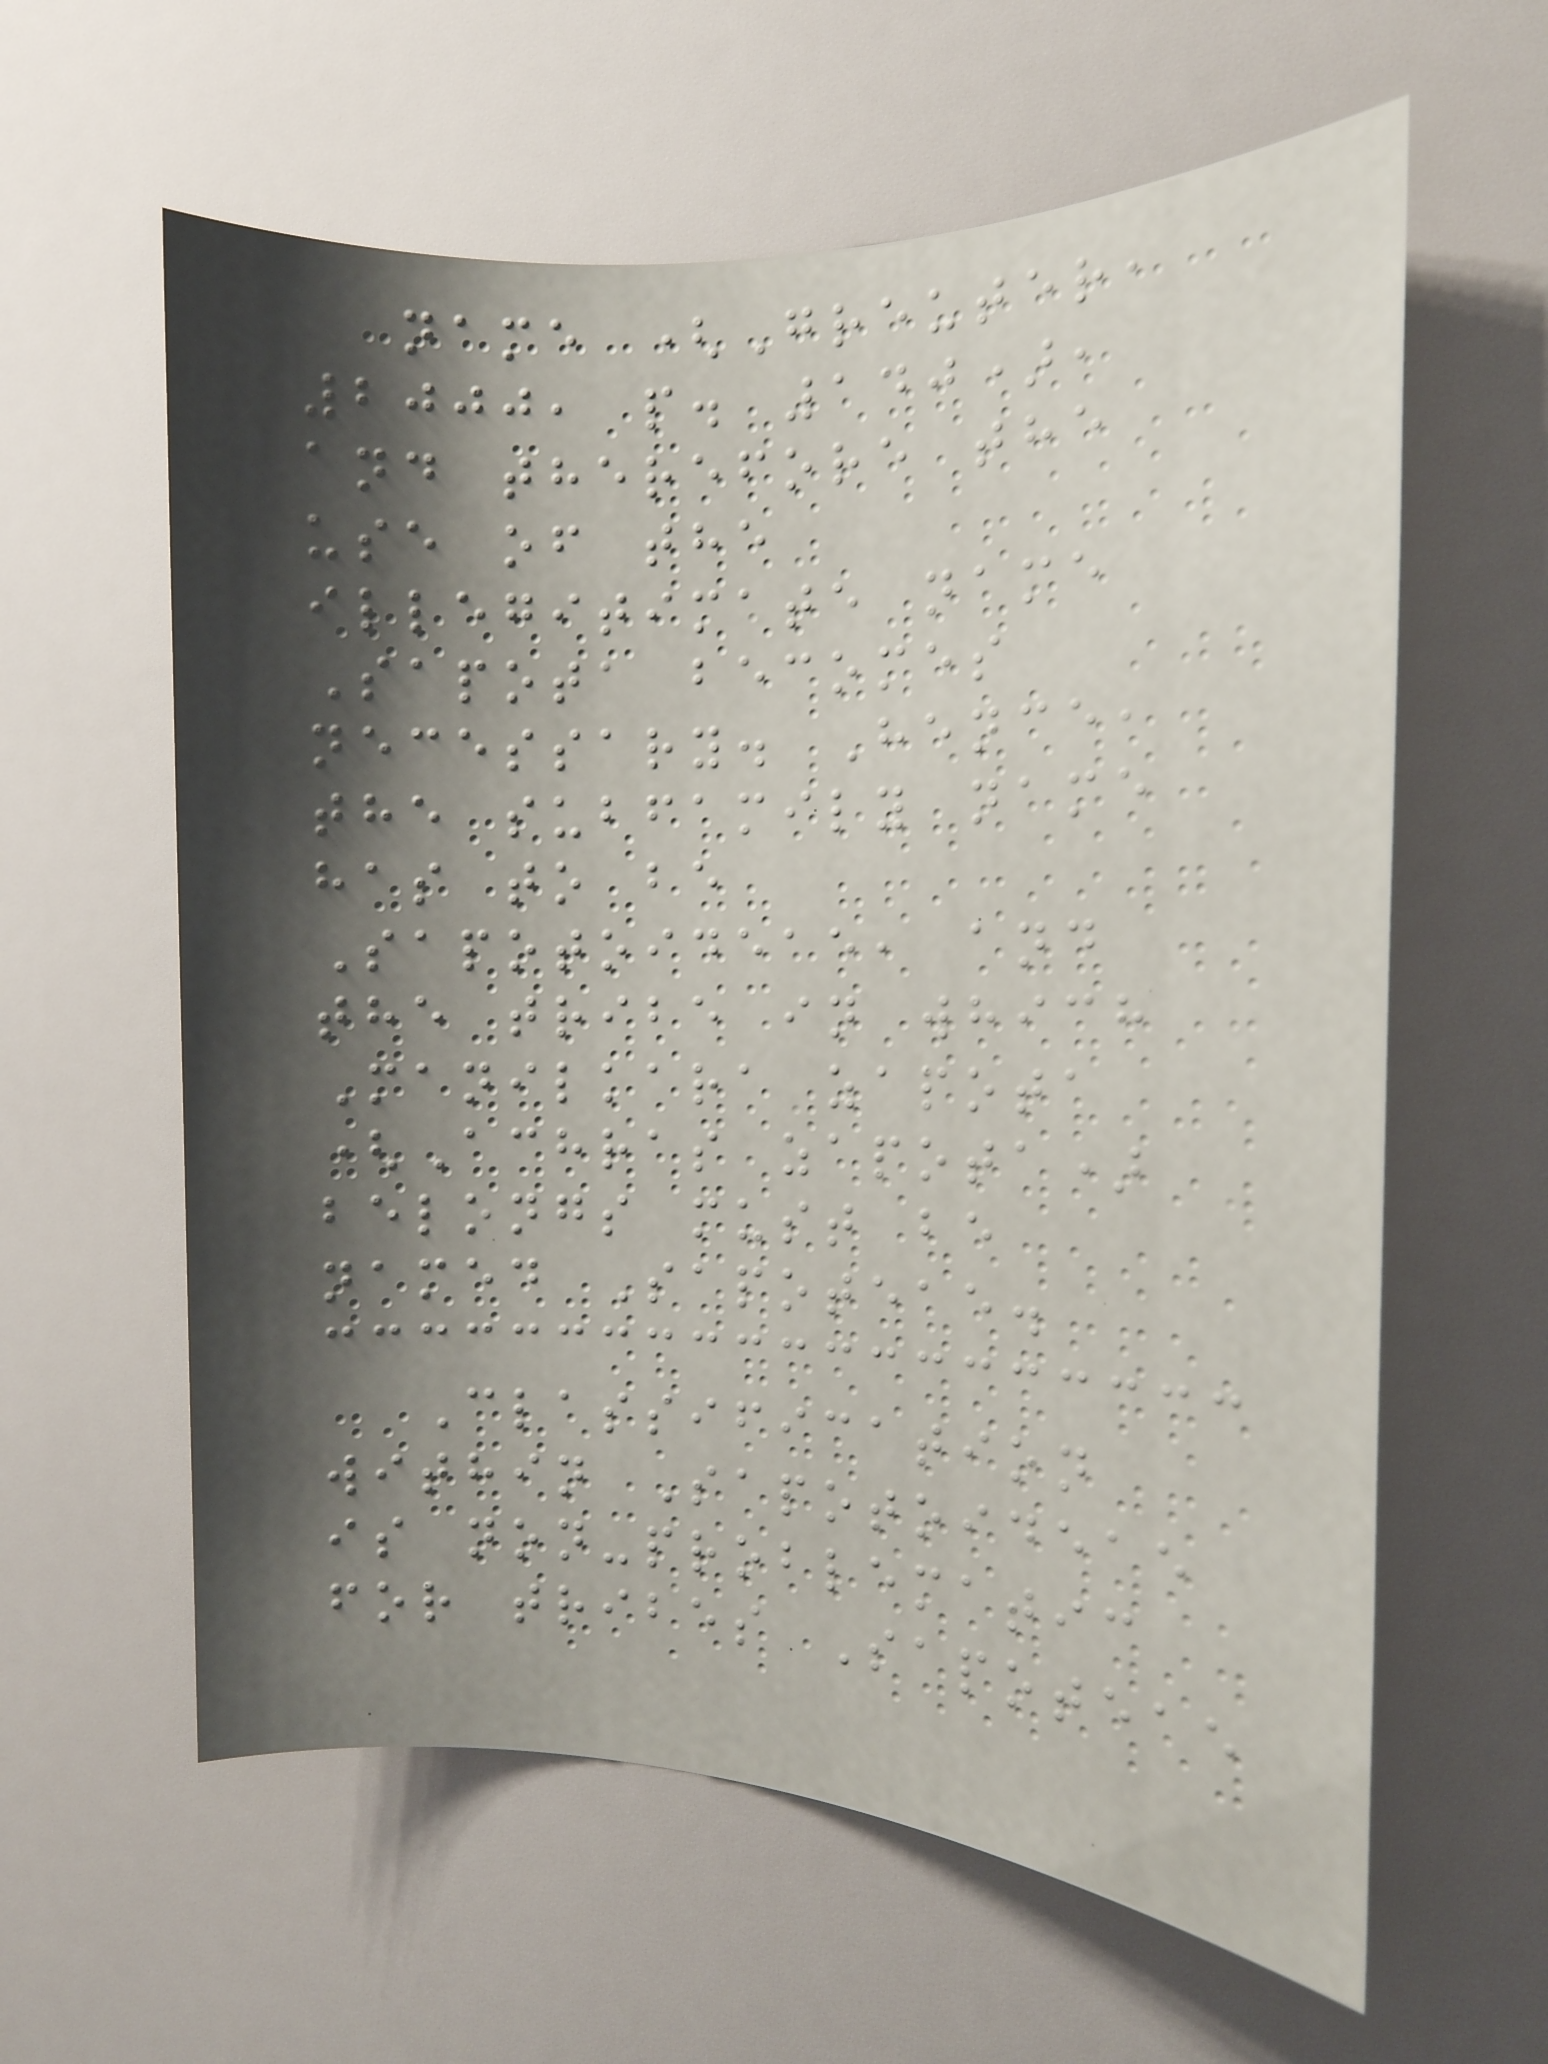name (Greuter,
2000, p. 140),
and therefore the
use of the
illegitimate name
Sapota becomes
necessary. Hence,
the subfamily name
has to be
Sapotoideae, and
the tribe in which
Manilkara zapota
(Achras zapota)
belongs must be
named Sapoteae.
Classification
within Sapotoideae
is non-problematic
for tribes Sapoteae
